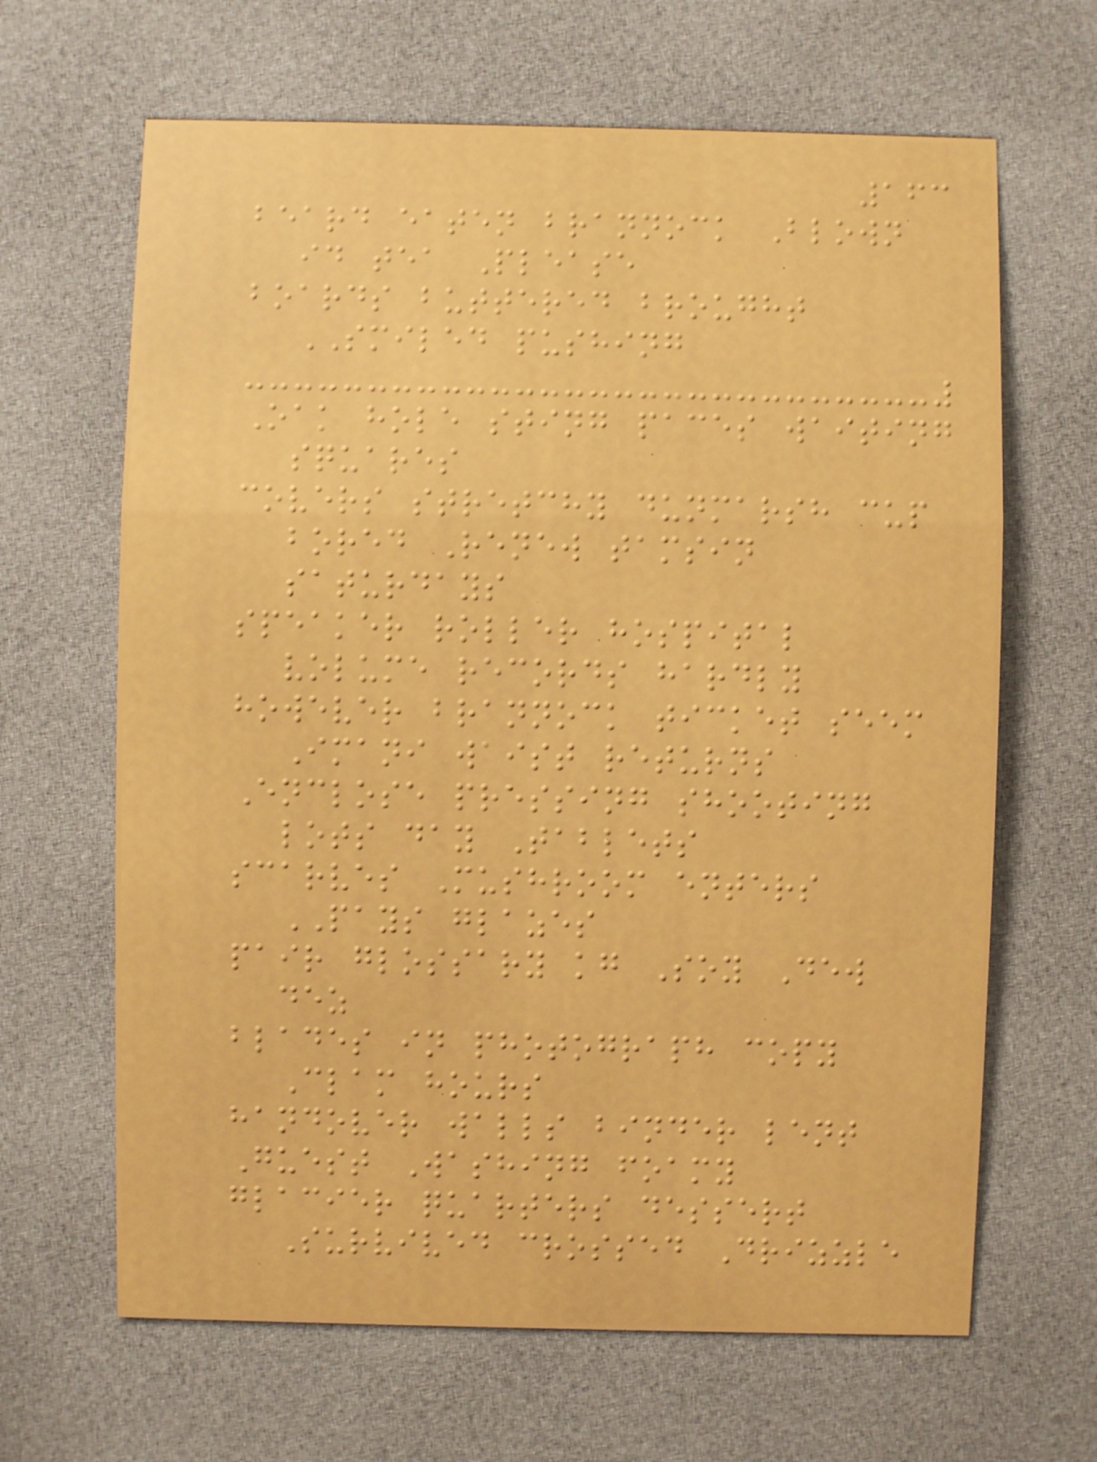163
beard eaten brannock Blown
id tea Please
boards buttered brought
SMILED pushing
Oak hole sting paces waiting
squares
covers stretchy dunmarsh cup
bored Renew tamsin
saturdays
speaker roller hospital
volume records hardly
however brannock ticket seem
Imani waist returns
Enclose pressing shooting
lots day Tablets
scarves Mushroom enters
PAYS glazes
pair glossary kg Soy Dew
dez
blades in photograph copy
Clam hours
handover walls binder lent
Guest Washing foamy
glacier quarters dessert
Survived crossed Drizzle
